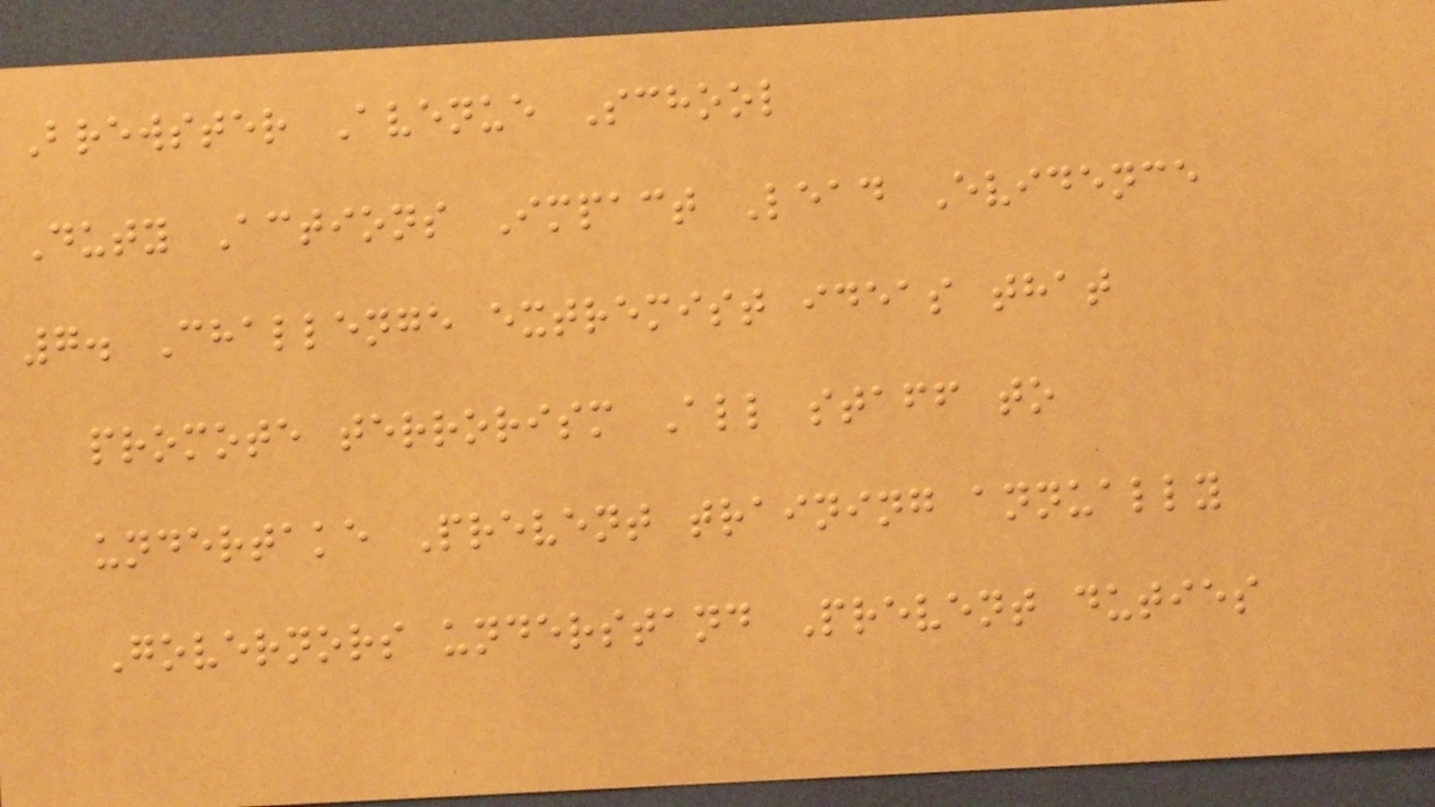Brewster Avenue School
Duty Actions Impact Lead Evidence
7. Challenge extremist ideas that
promote terrorism All staff to
undertake Prevent training annually
Governors understand Prevent duties
